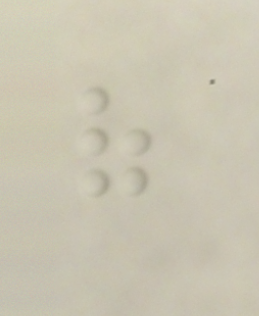of
